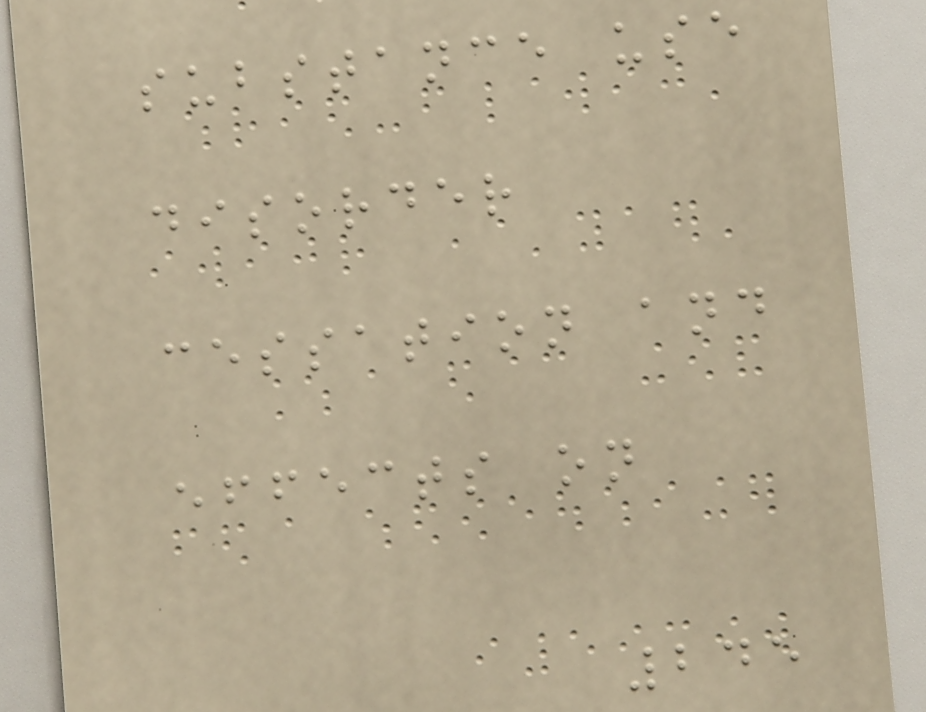substance use
disorder
cessation and
effects on
245
